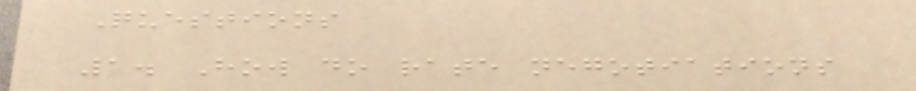Questions
1. How do rate negotiations
